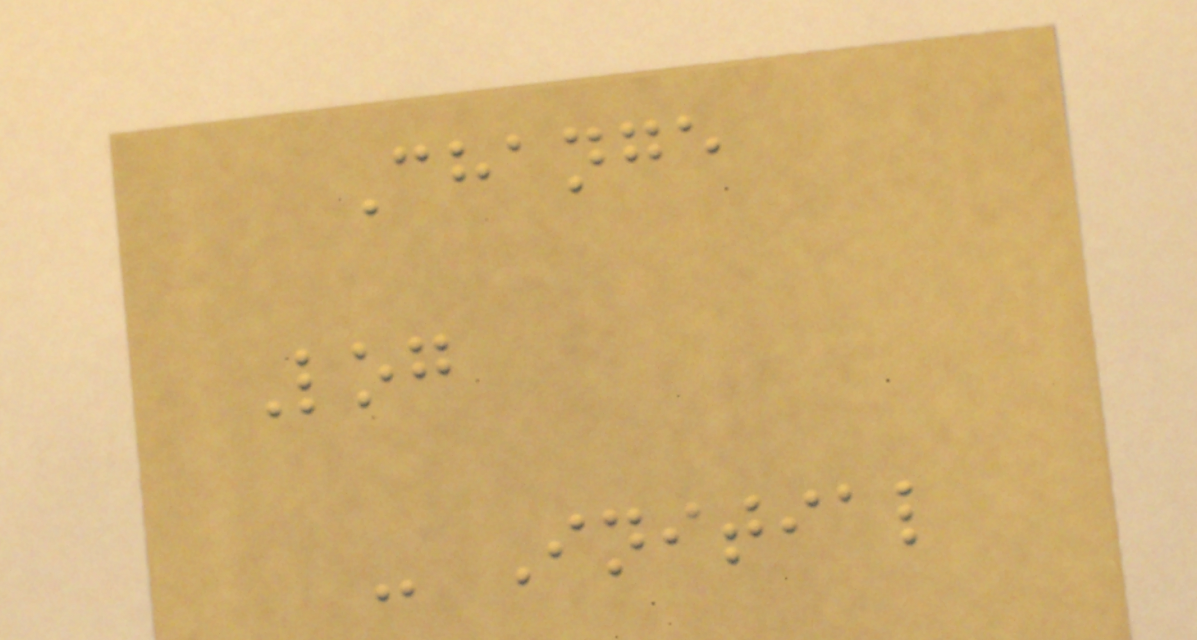Change
Log
- Initial
